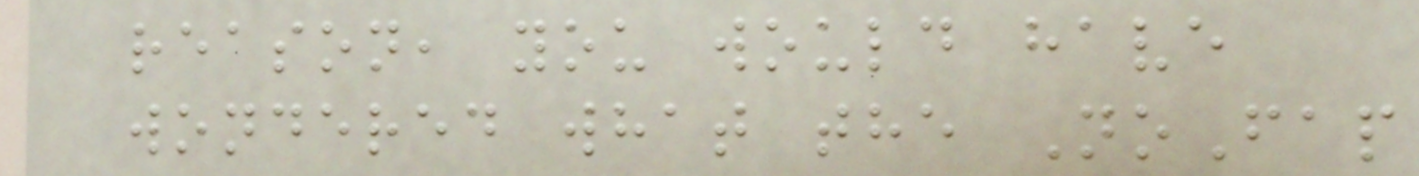reason, you would have
wondered what the NoFap
